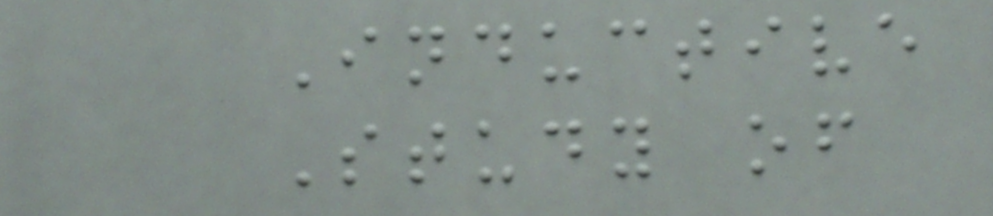Inductive
Study of
